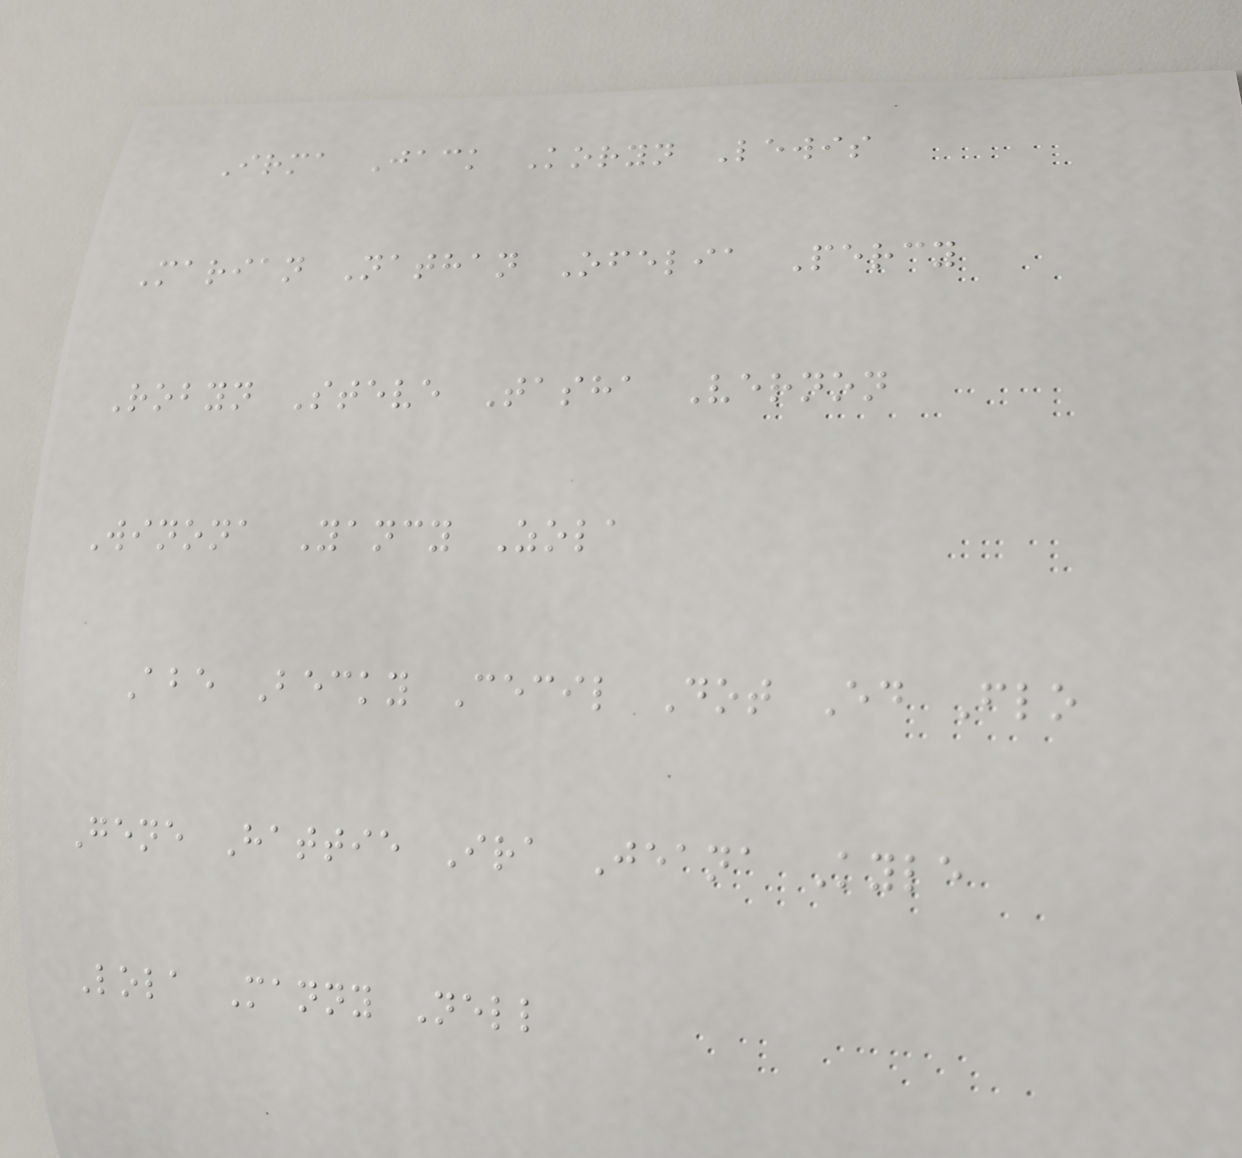Irma Jack Koryn Lewis
Marian Nathan Ofelia Percy
Robyn Steve Tasha Vernon
Winona Yancy Zola
Abe Becky Cecil Dot Ed Flo
Gene Hattie Ira Jeana Kyle
Lola Manny Nell
